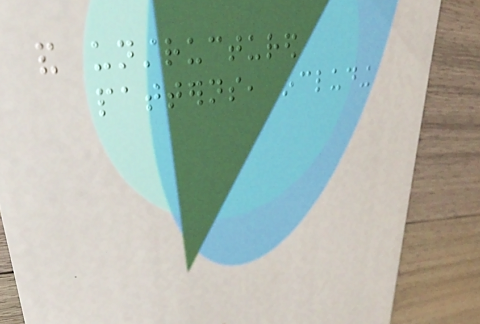and unstructured
patterns, including
